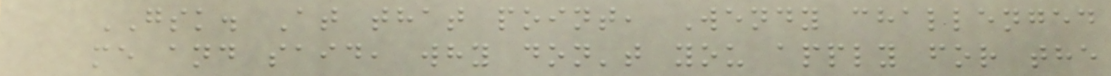GSK. At that point, Wendy challenged
me and said, why don't you apply for the
